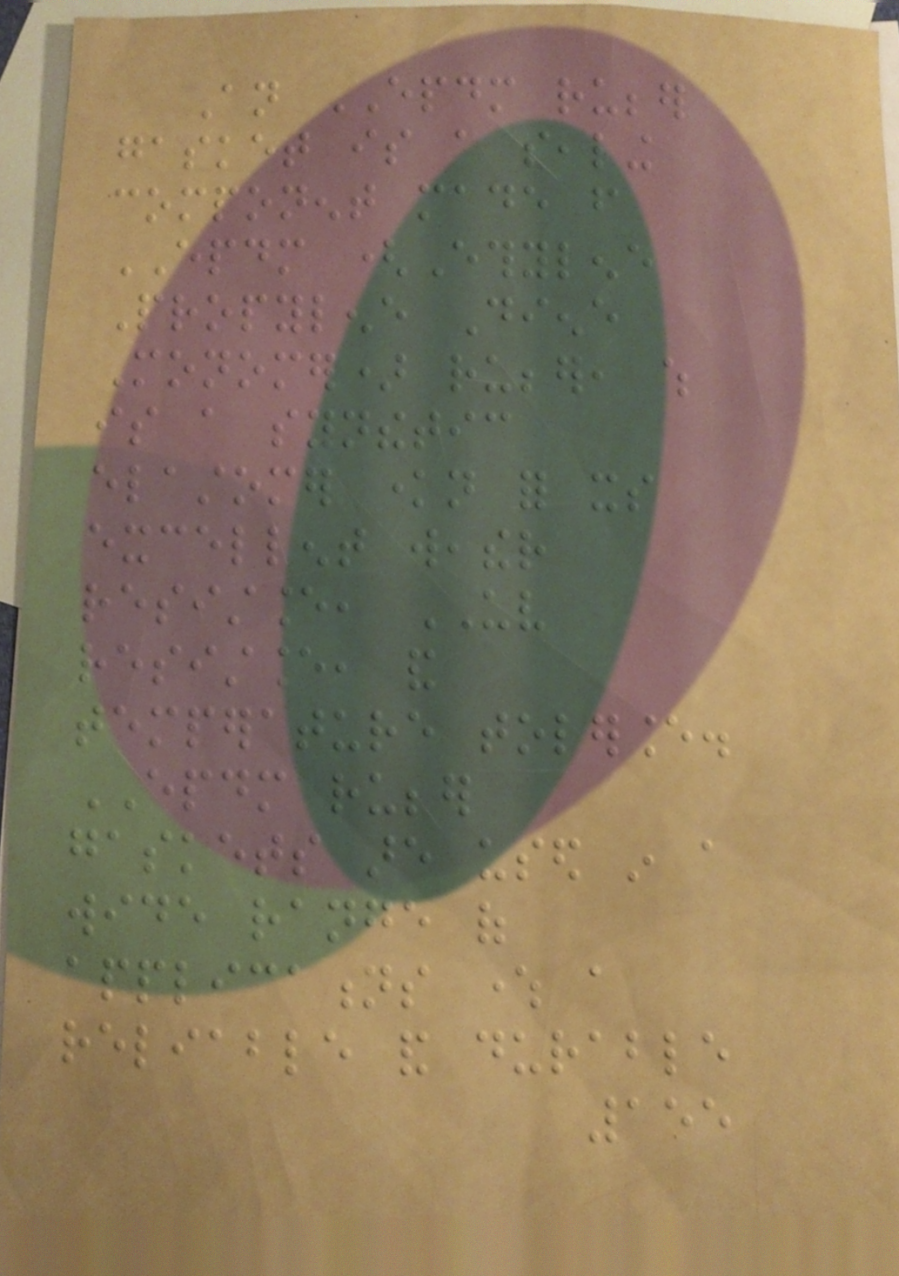An EPDM rubber
gasket is a sealing
component made from
EPDM (Ethylene
Propylene Diene
Monomer) rubber, which
is a synthetic
elastomer known for its
excellent weather
resistance, UV
resistance, and
temperature tolerance.
EPDM rubber
gaskets are used in a
wide range of
applications where a
reliable and durable
155
